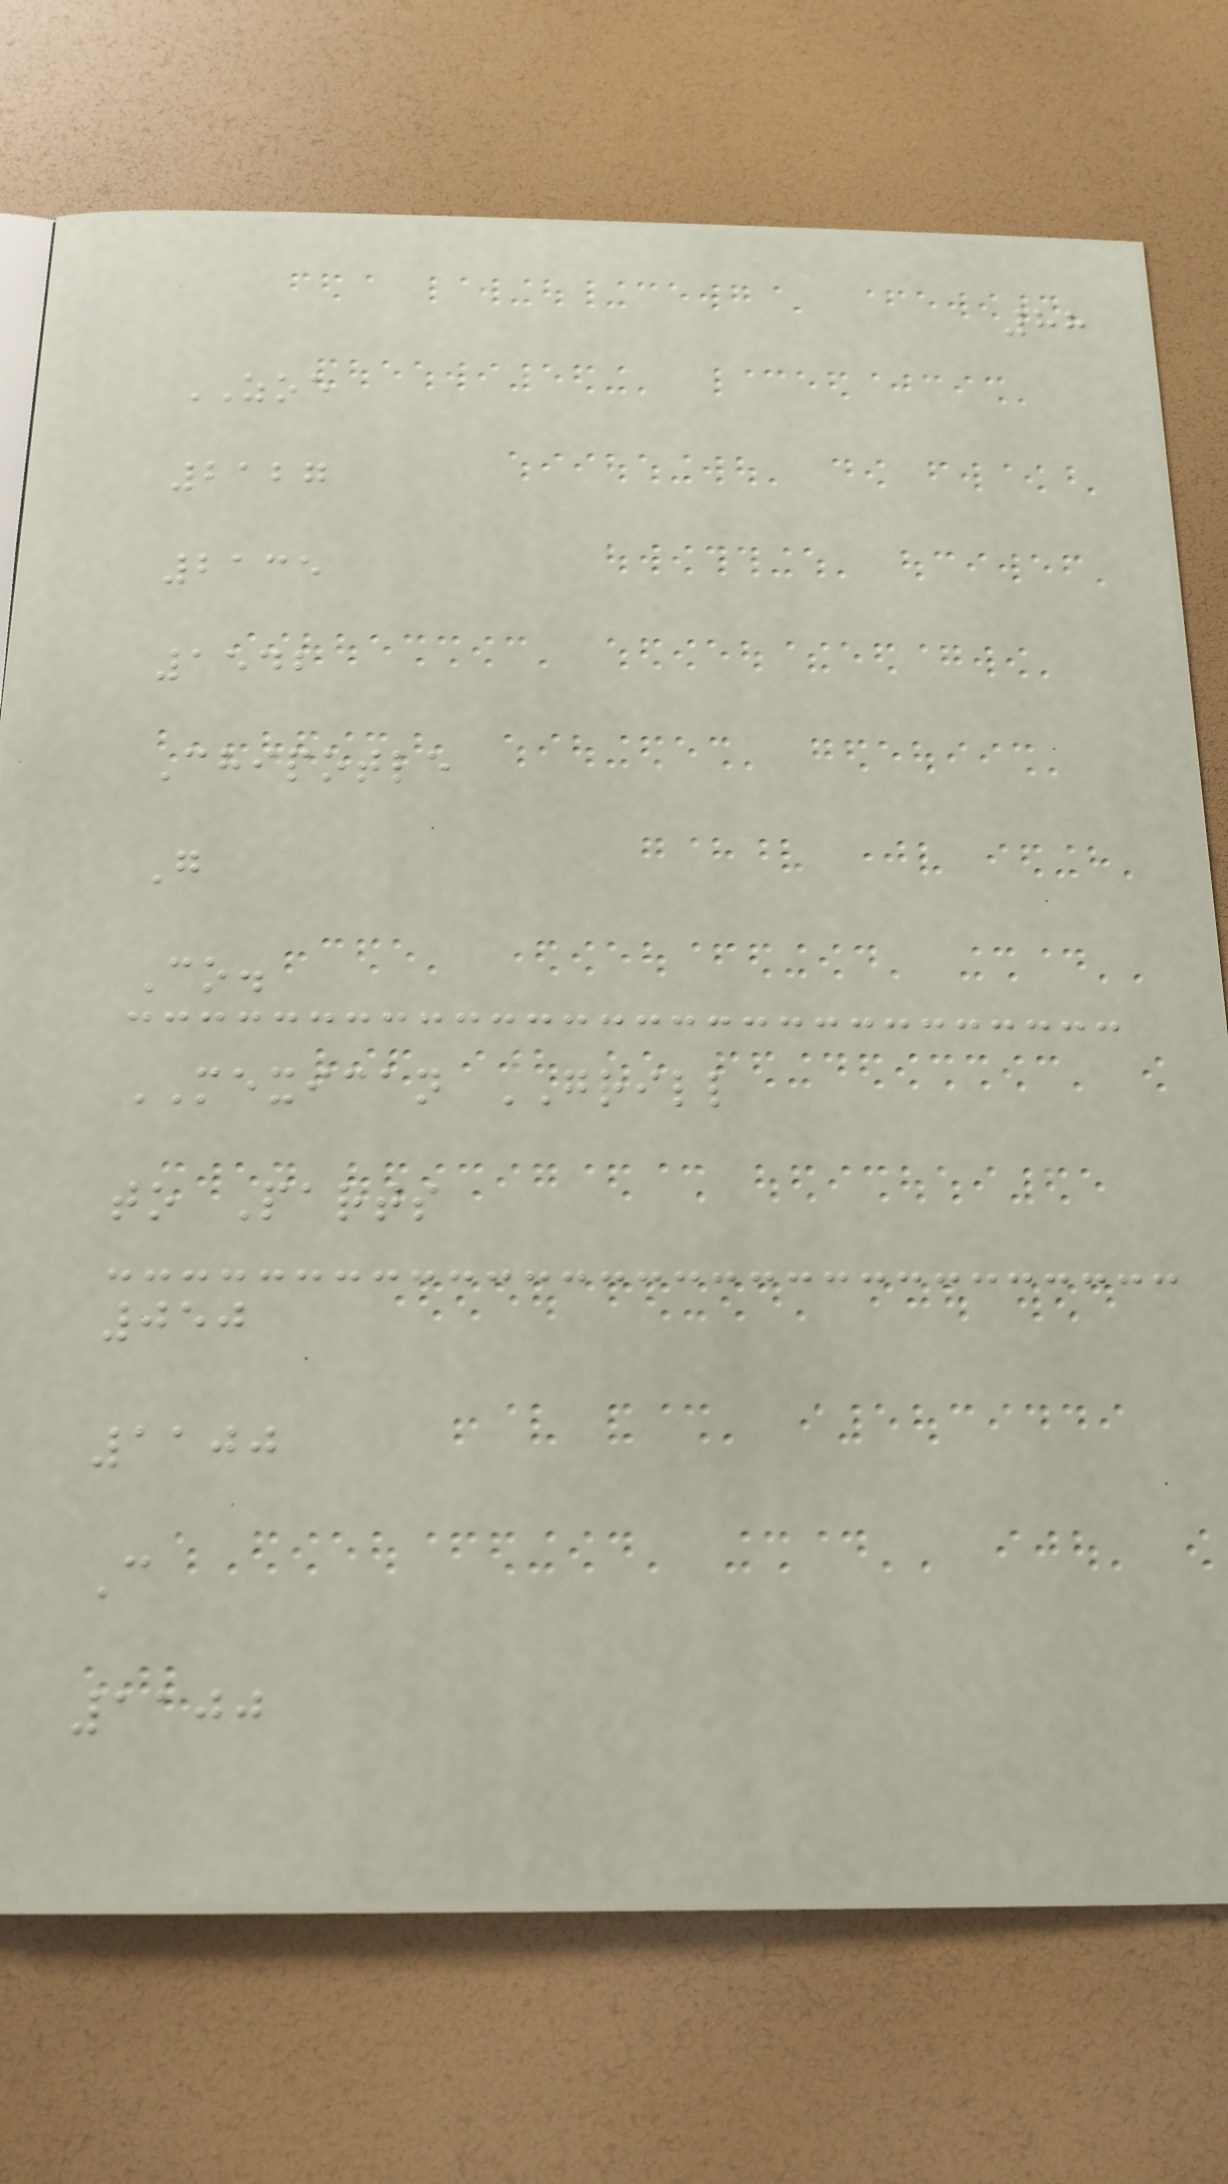88
ZOE
2127
2135
1542
Chipotle
G
Co.
MEXICAN GRILL
to Parts
050
1100
C
1100
